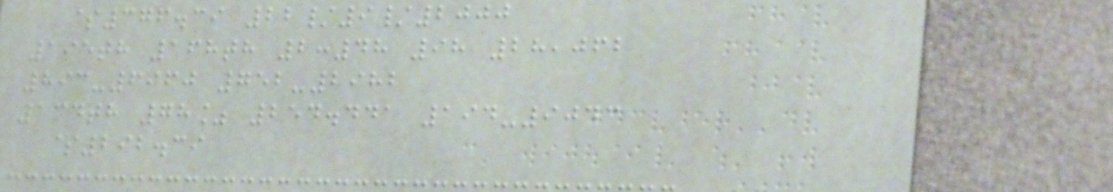$376.39 22/9/2000
195th 168th 2:48 98 28,062
893-6960 752-2982
134th 78% 254.441 194-9043
$292.39
